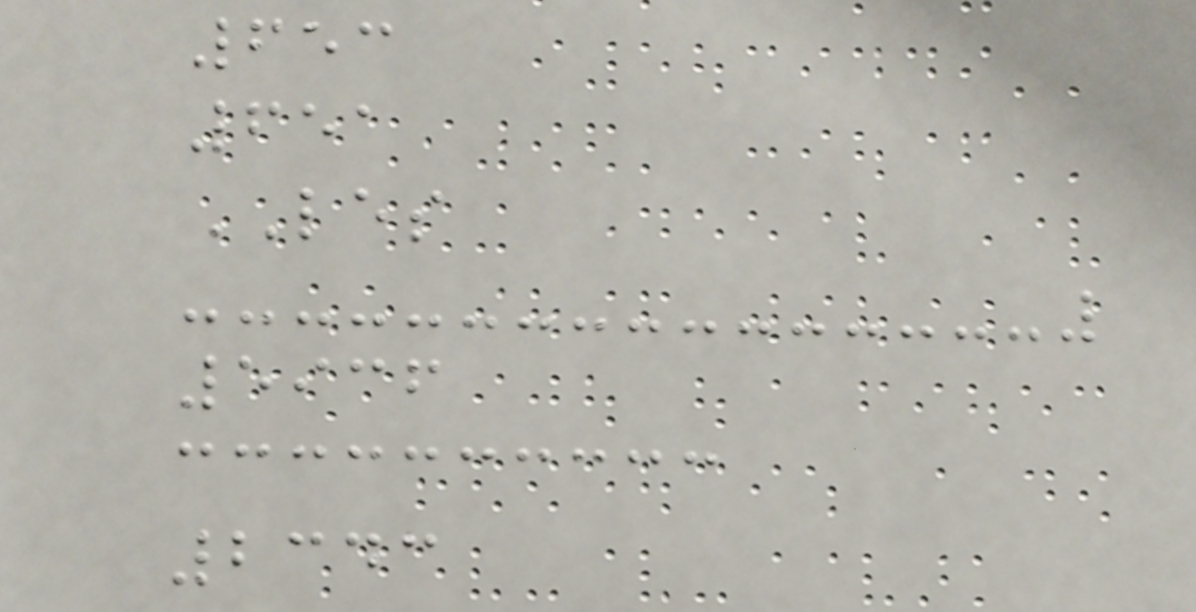653
651
LES
5936
2343
